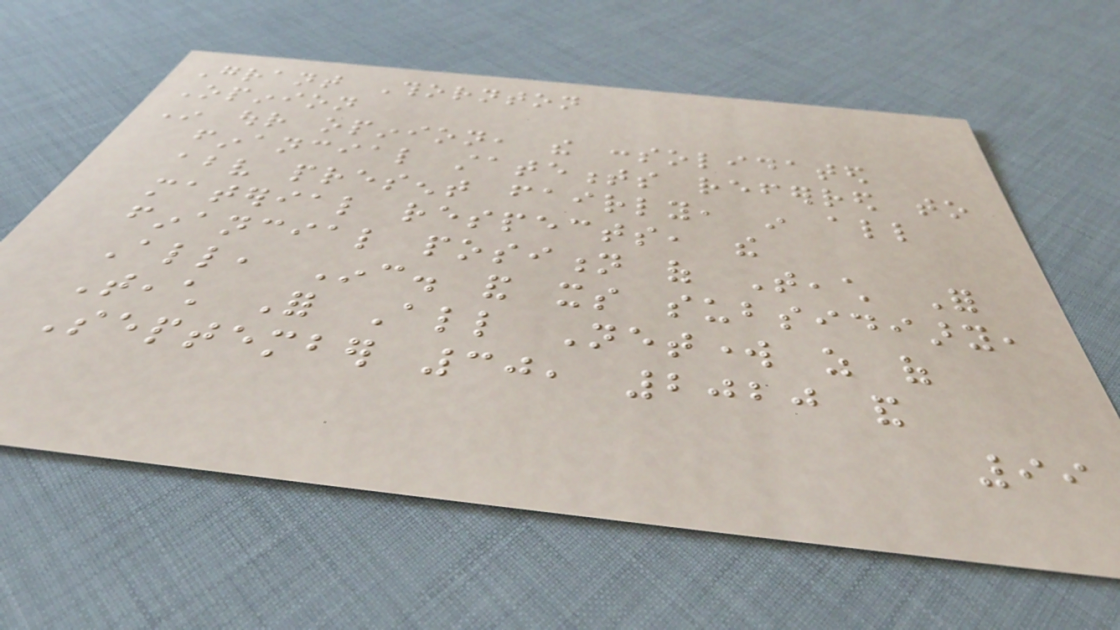Grant Thornton
Opinion
In our opinion, the consolidated
financial statements referred to
above present fairly, in all
material respects, the
financial position of Teach For
All, Inc. and its subsidiary,
Teach For All Network as of
September 30, 2020 and
99
